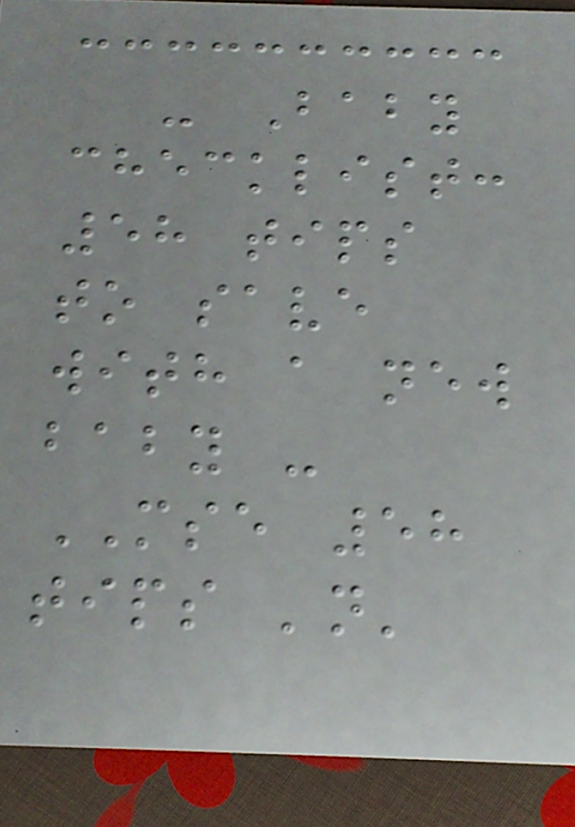- Baby
checklist:
58 tips
to save
with a new
baby -
MSE 58
tips 'n'
